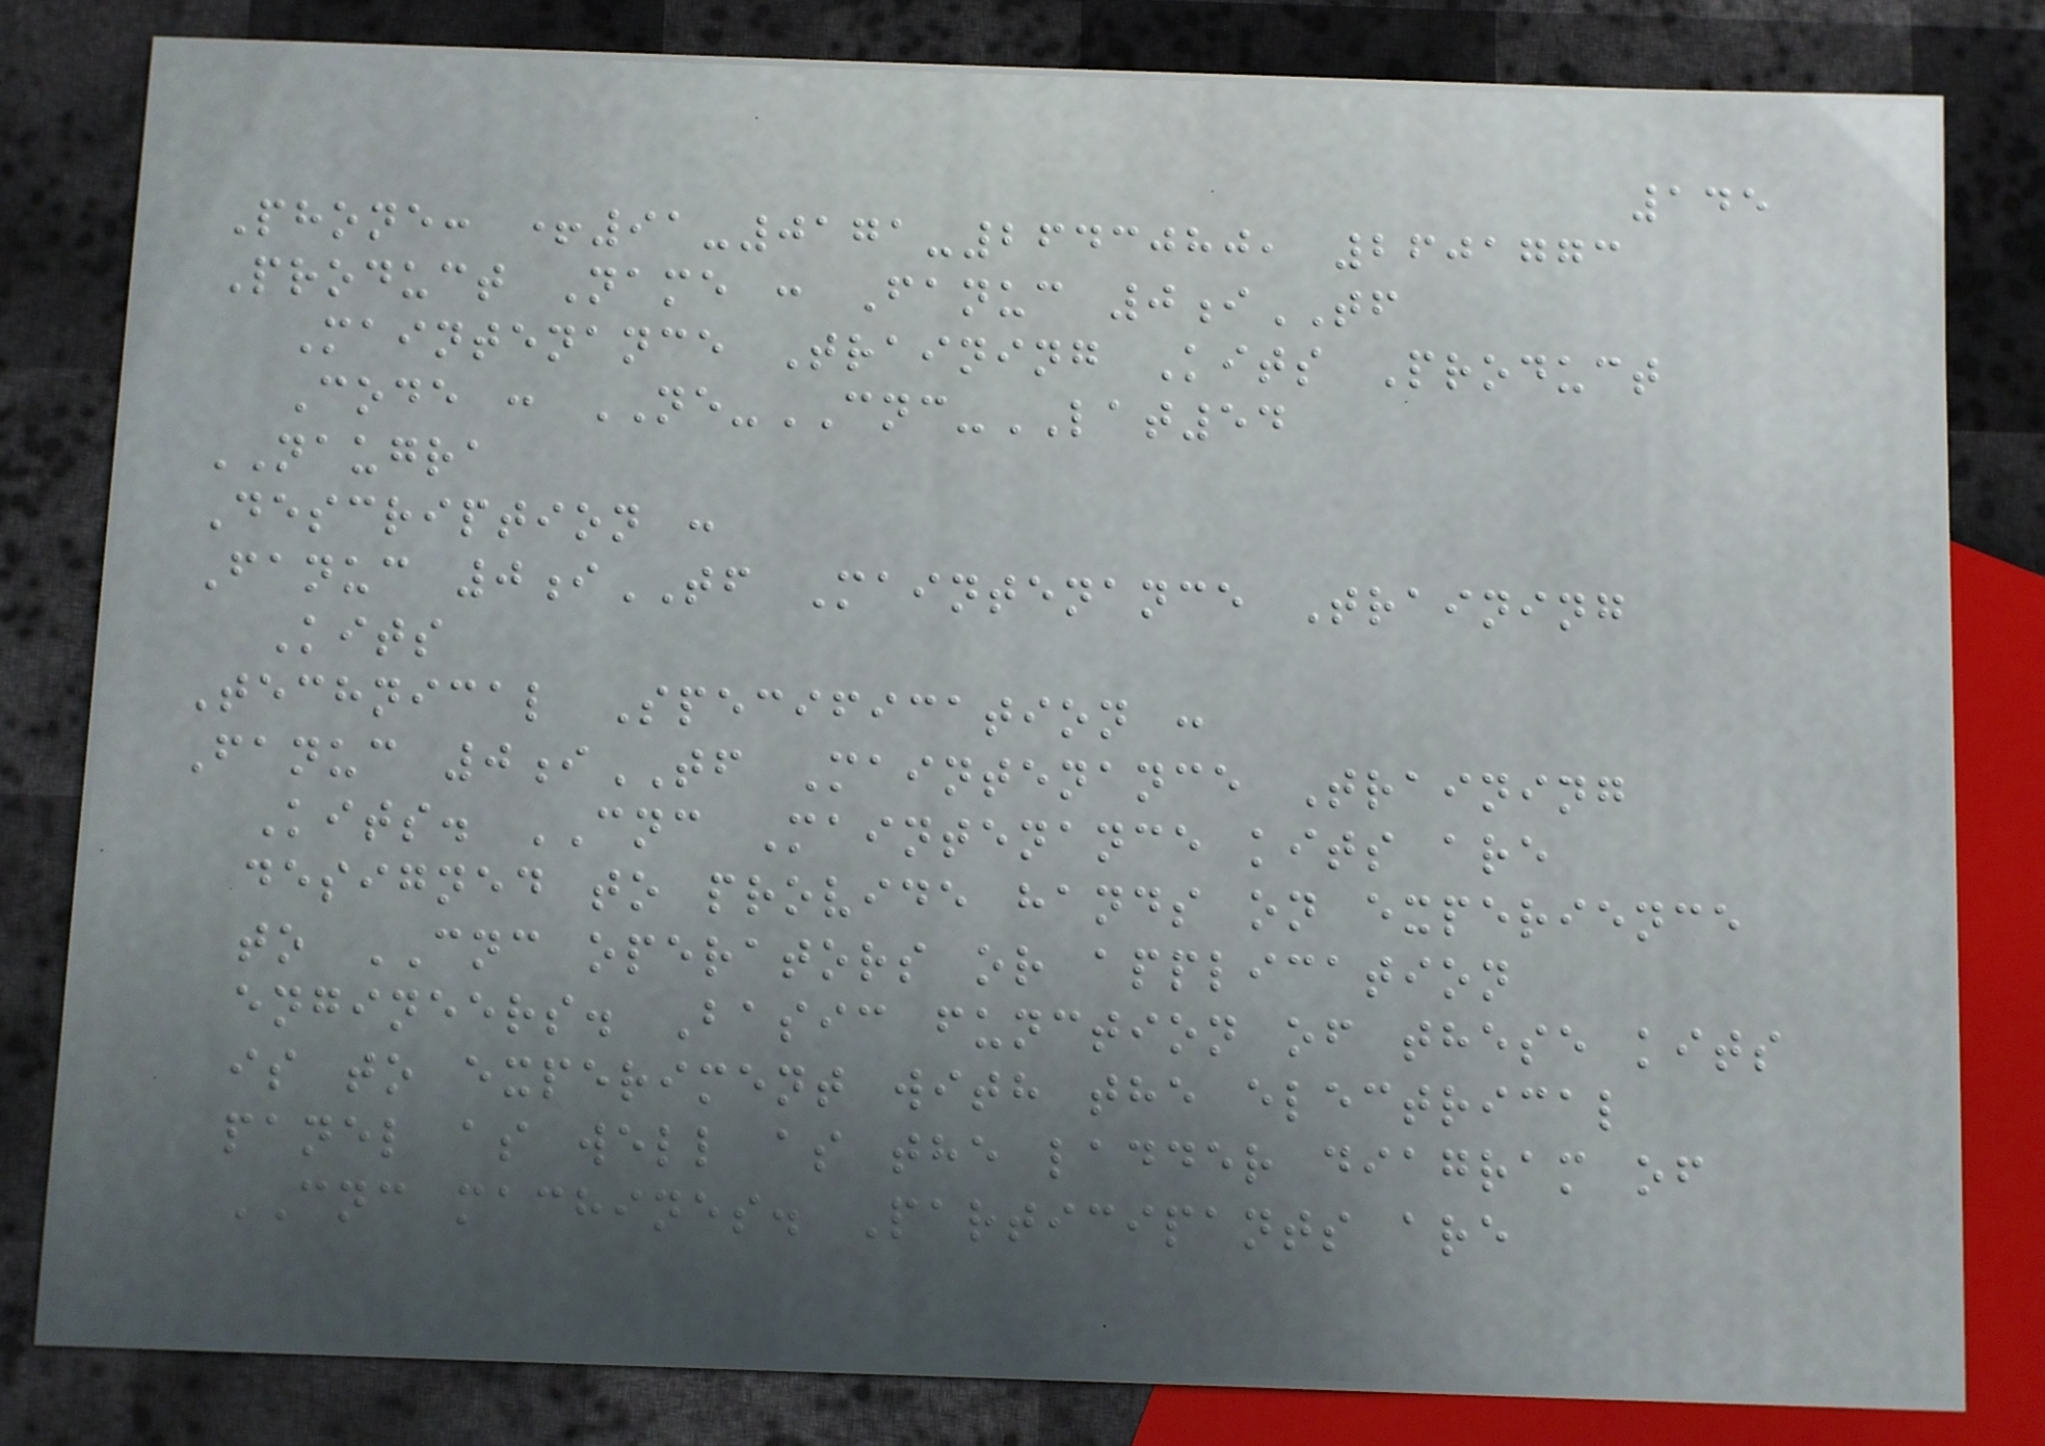145
Phone: +91-0171-2643080, 2601773
Product Name : Fanuc 0iTF
Maintenance Training Kits Product
Code : NE-CNC-LAT54
NAUGRA
Description :
Fanuc 0iTF Maintenance Training
Kits
Technical Specification :
Fanuc 0iTF Maintenance Training
Kits. CNC Maintenance kits are
designed to provide hands on experience
to CNC operators or application
engineers. Basic function of these kits
is to experiment with the electrical
panel as well as the ladder diagram of
CNC machines. Participants are
